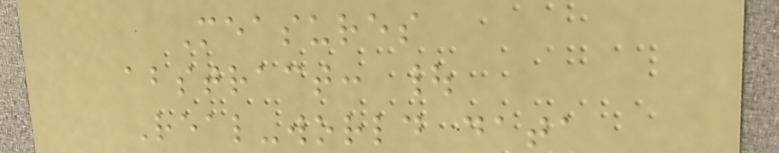Measures
abstract: |
Real-world data
